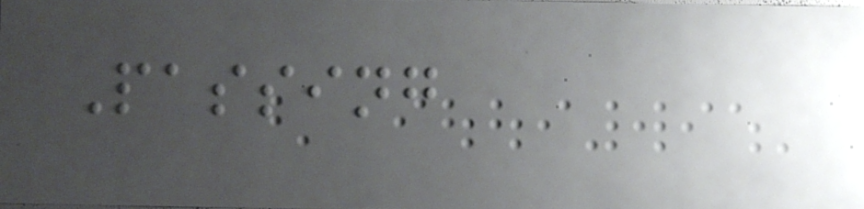Passing
